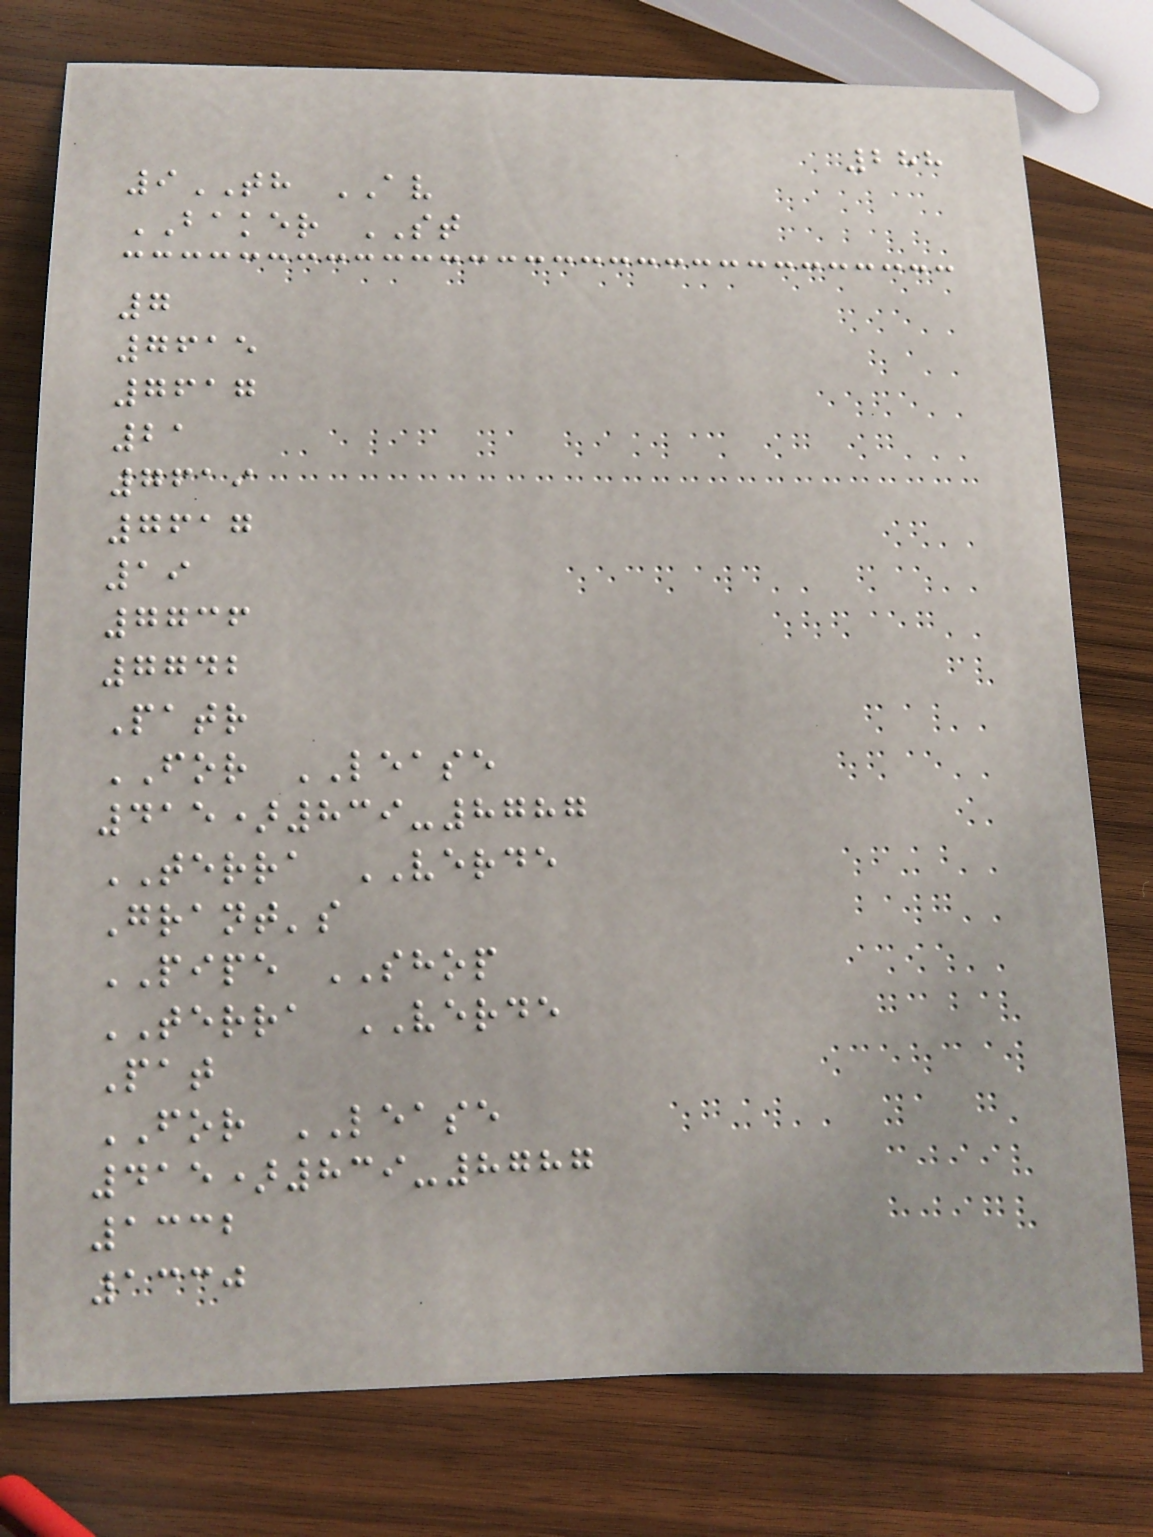288
9TH AV
BAKER ST
7
7615
7617
21
7619
7617
19
7736
7742
Patr
FOR LEASE
415)839-8787
TERRA VERDE
Grant's
PIPE SHOP
TERRA VERDE
Pat
FOR LEASE
415)839-8787
1332
1330
